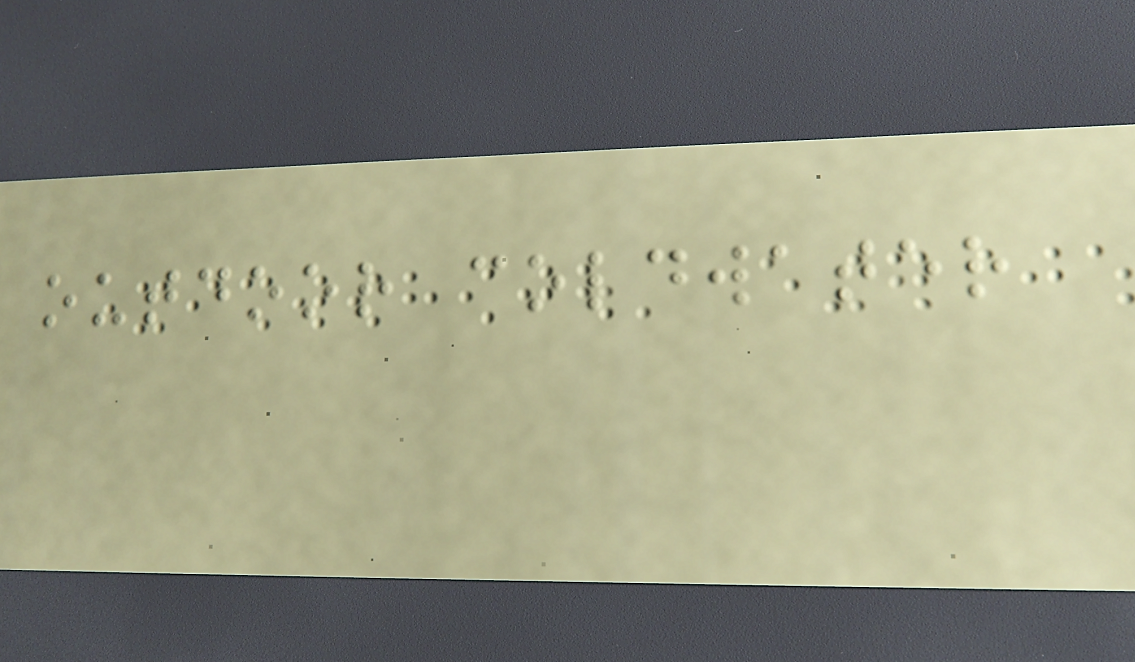outdoor coldwater
